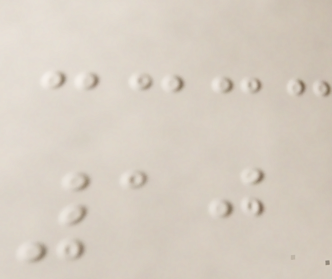10
